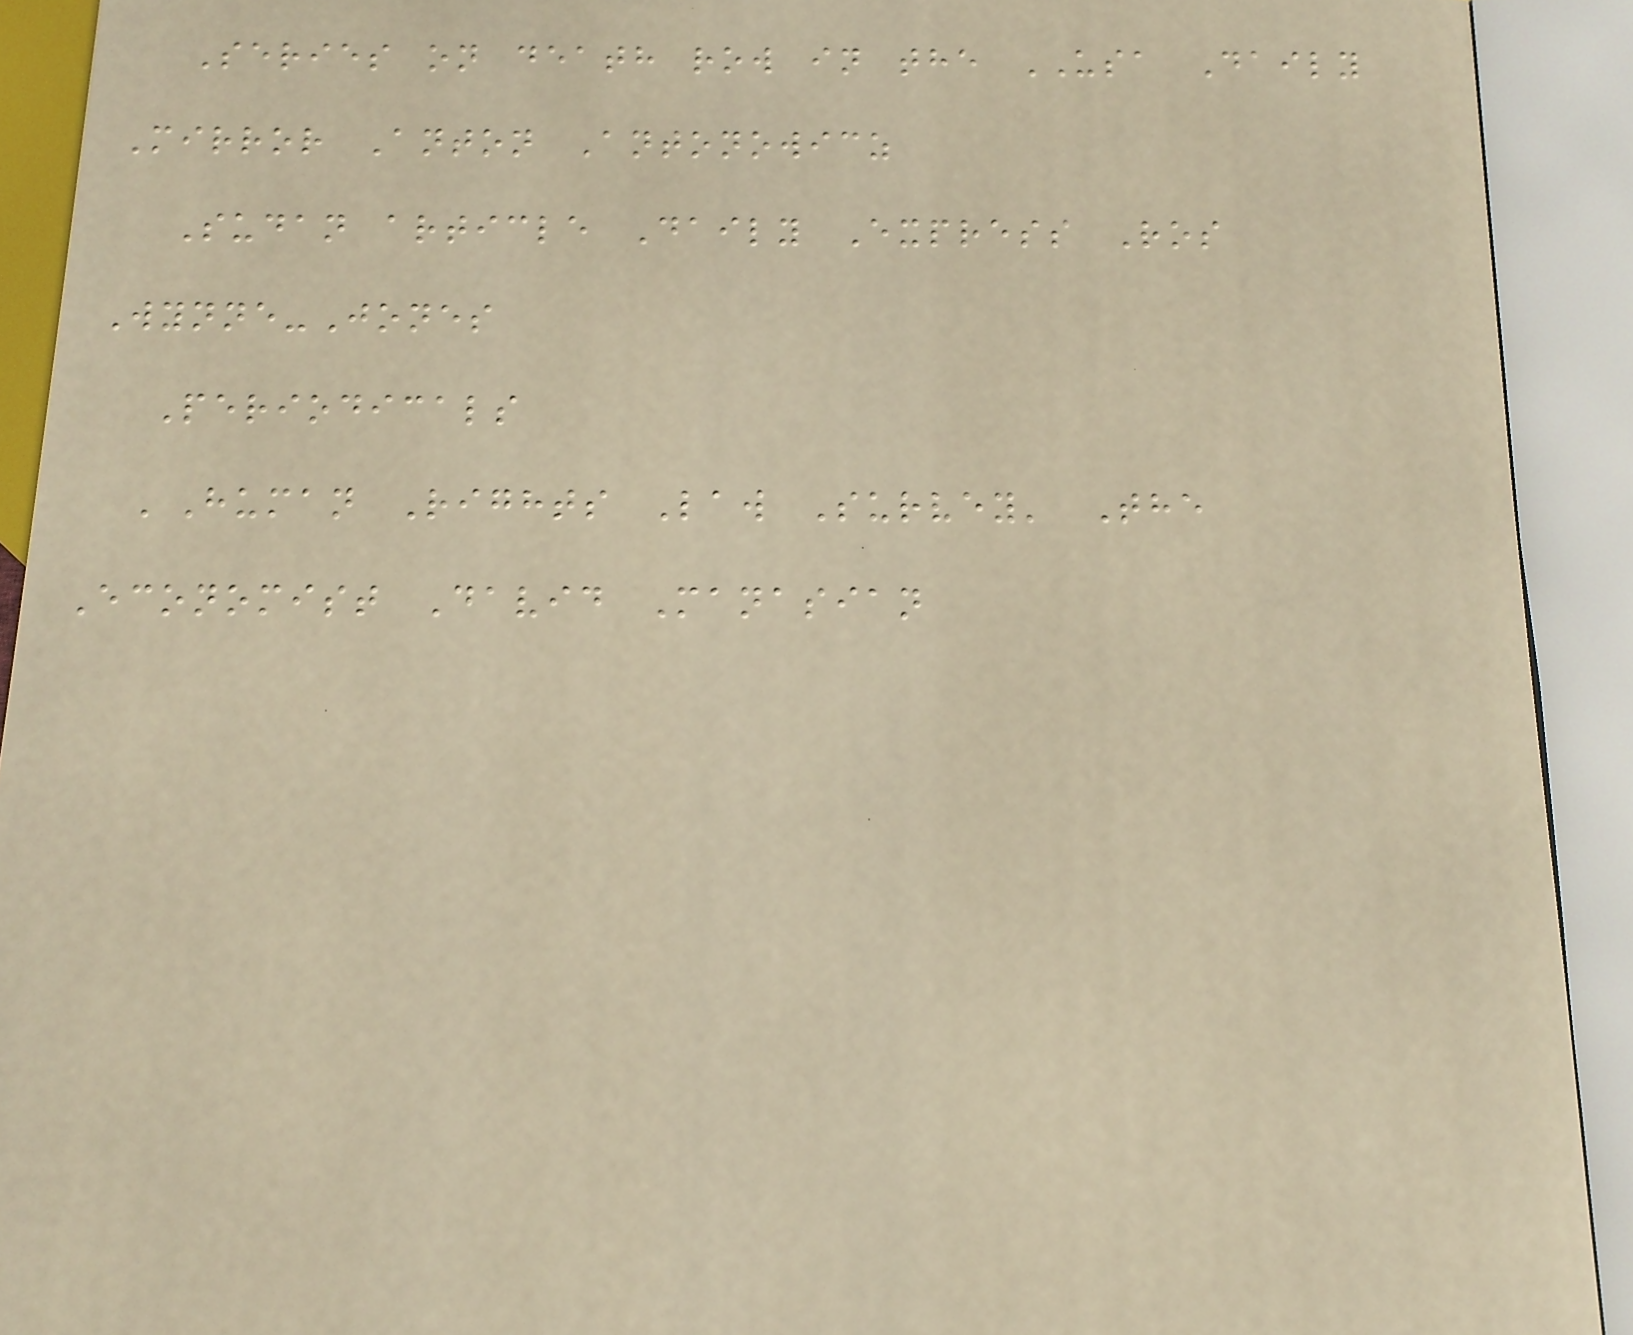Series on death row in the USA Daily
Mirror Anton Antonowicz
Sudan article Daily Express Ros
Wynne-Jones
Periodicals
'Human Rights Law Survey' The
Economist David Manasian
